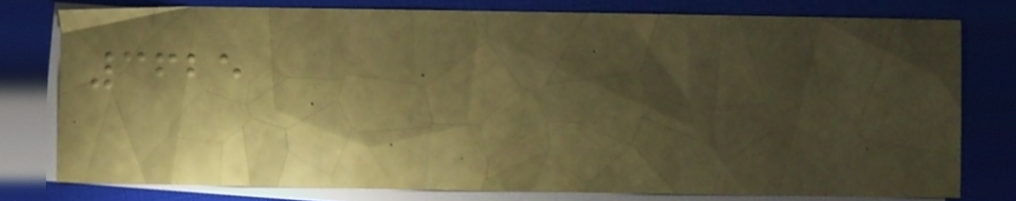3625
